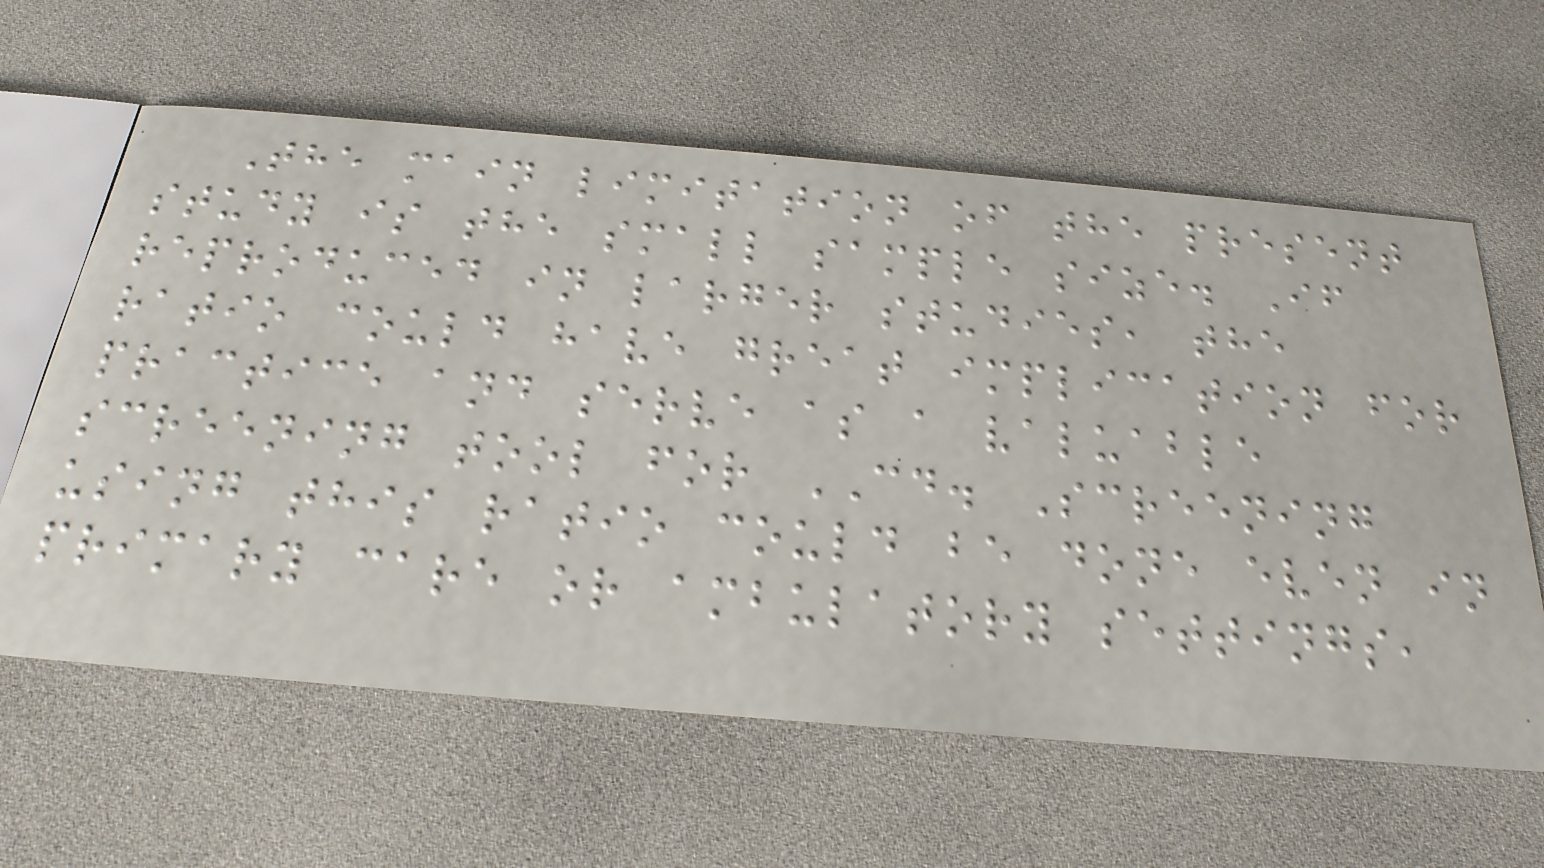The main limitation of the present
study is the small sample size. If
reproduced in larger studies, the
ratio could have great implication for
practice and serve as a valuable
screening tool for CD. Screening
using this ratio could be done even in
primary care or ambulatory settings,
